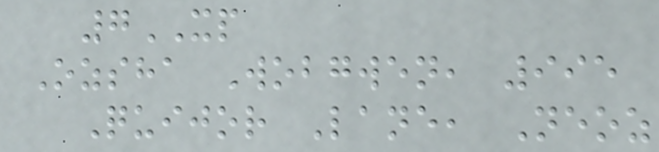7XP
Ozsha Wobgwen, 995
Quijor Lane, Neoz
